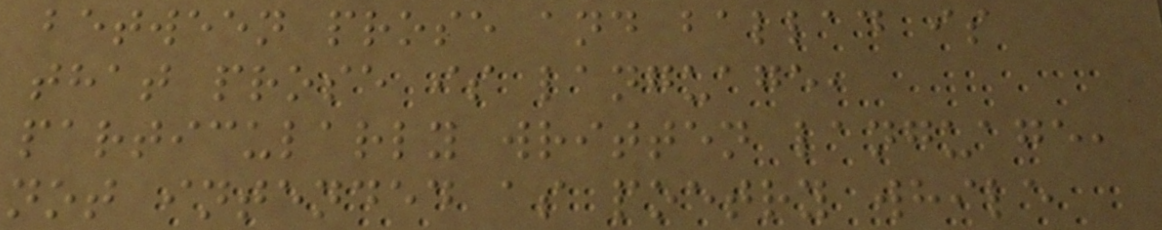between prose and ballad is
that prose is language,
particularly written language,
not intended as poetry while
